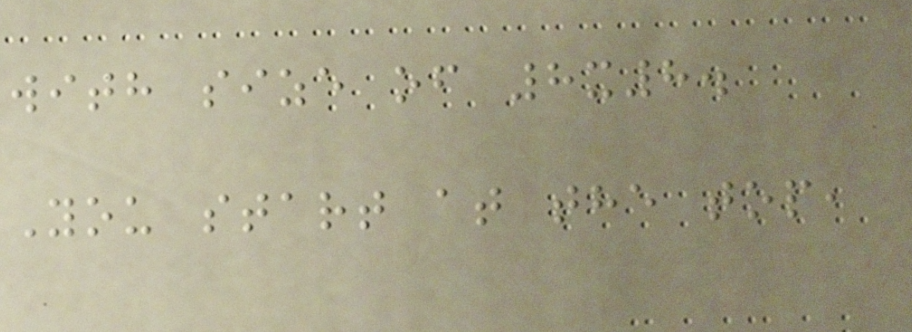with size of 8x8.
You start at the top,
